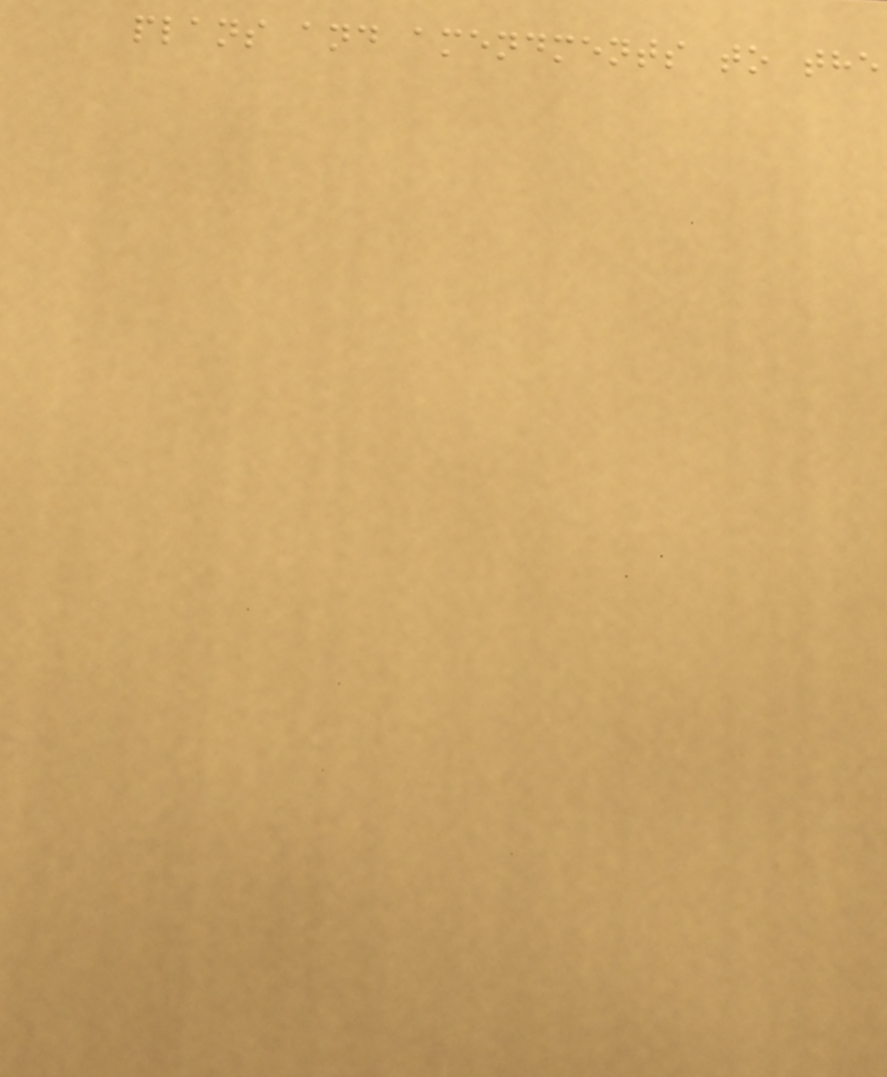plans and amendments to the
